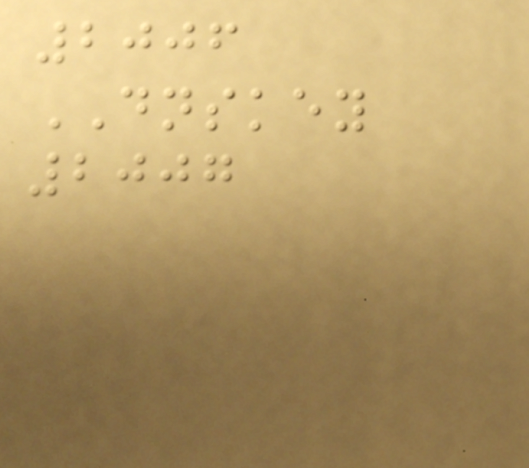2006
DNSKEY
2007
